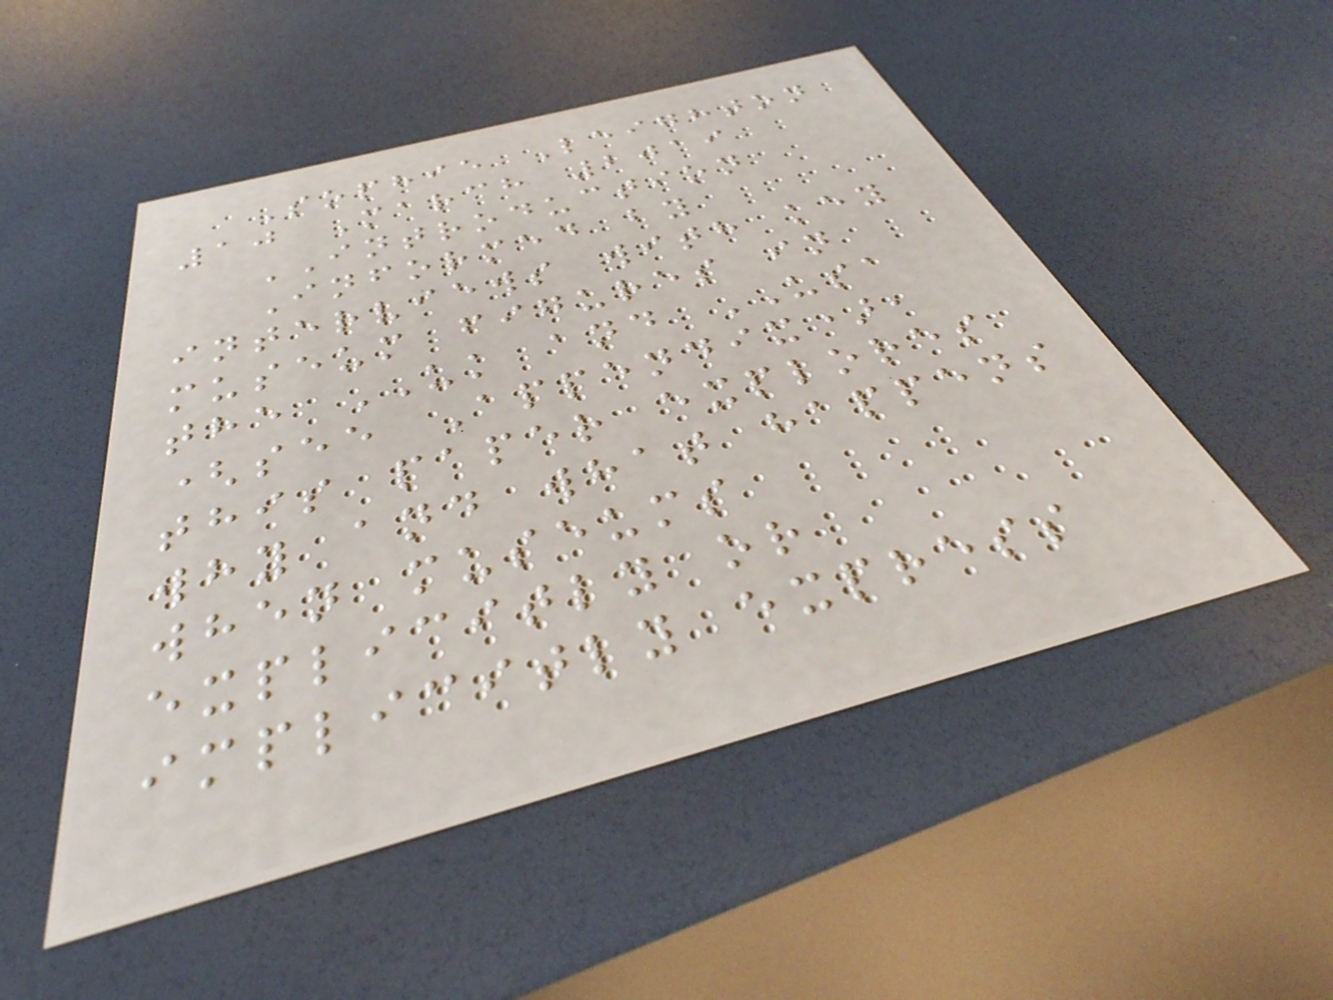Sophie Leighton
10 March 2019
INTRODUCTION
Informed by
interviews with key
museum figures in
the UK and USA
(see Appendix),
this paper explores
why and what happens
when museums
explicitly or
implicitly express
